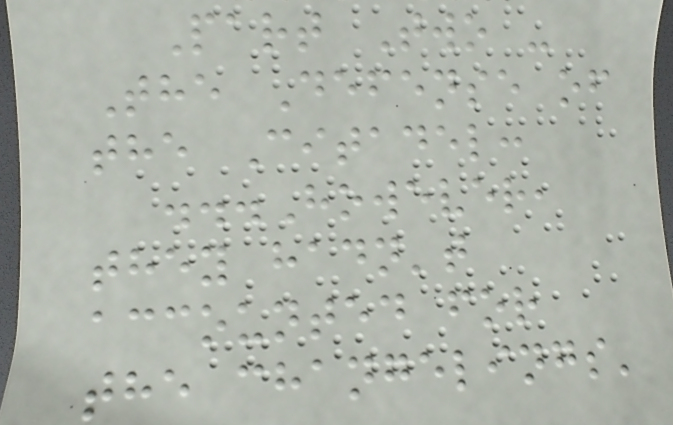Part Two -
The Defense of
the Citadel:
...However,
they hadn't
accounted for
the changelings'
